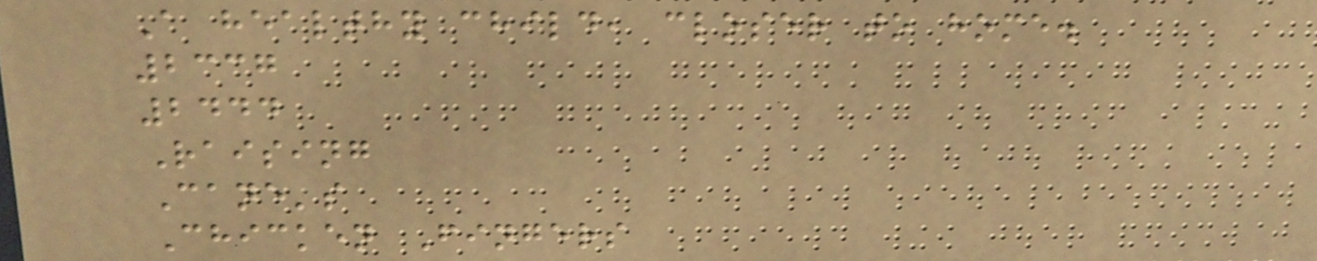A healthy child, closer to home.
2337
2444
Raising
Cane's
Chicken Fingers
